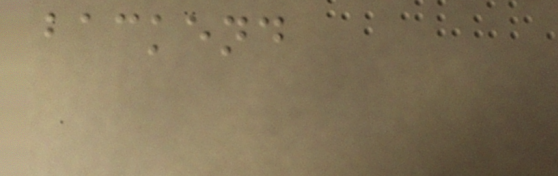backend
